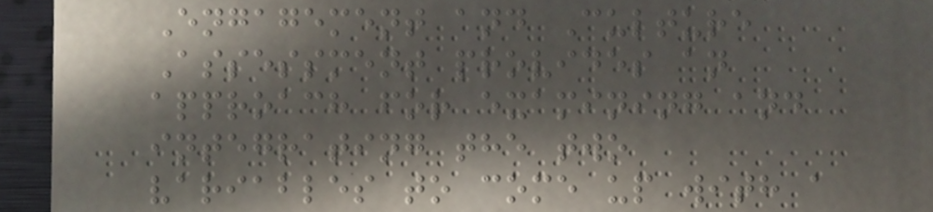Engagement and Culture
Assessment provides an
approach for examining and
integrating the two
variables to come up with a
